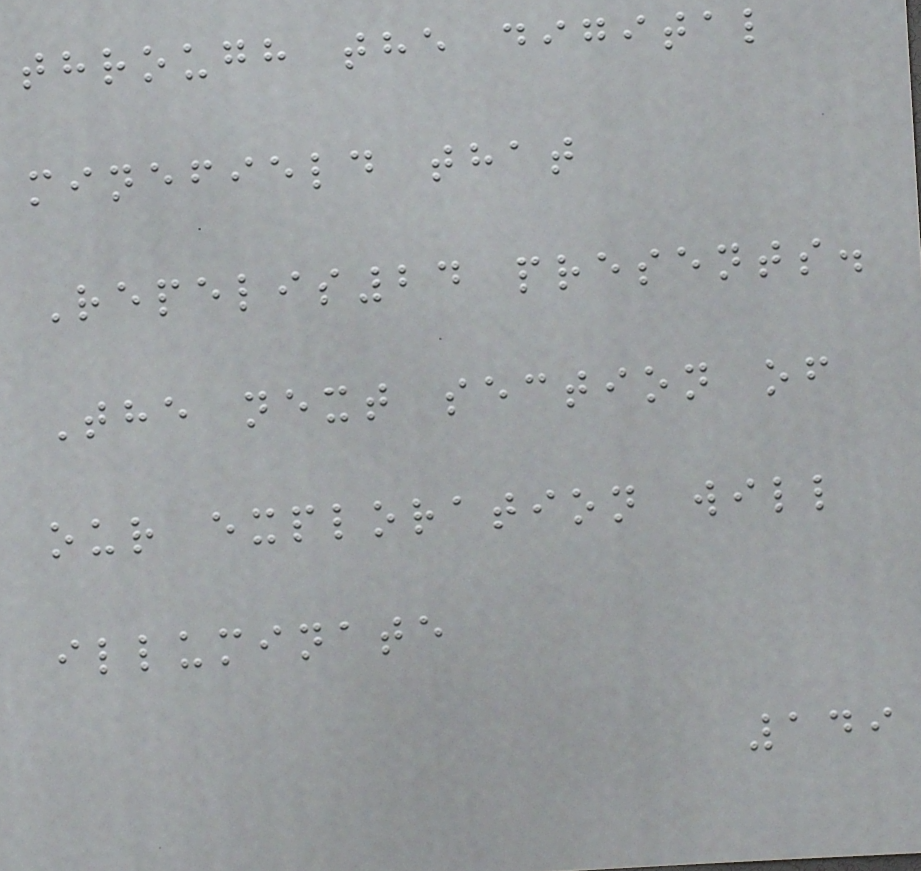through the digital
minefield that
Repelis24 presents.
The next section of
our exploration will
illuminate
149
